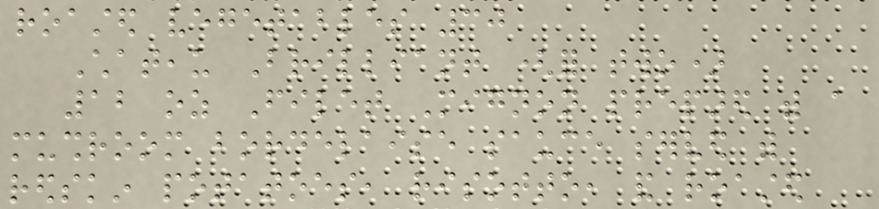roasted vegetables 30
Chateau Brilliant (for two)
12 oz Filet Mignon prepared with a
mushroom bordelaise sauce served with
redskin potatoes, risotto, and roasted
